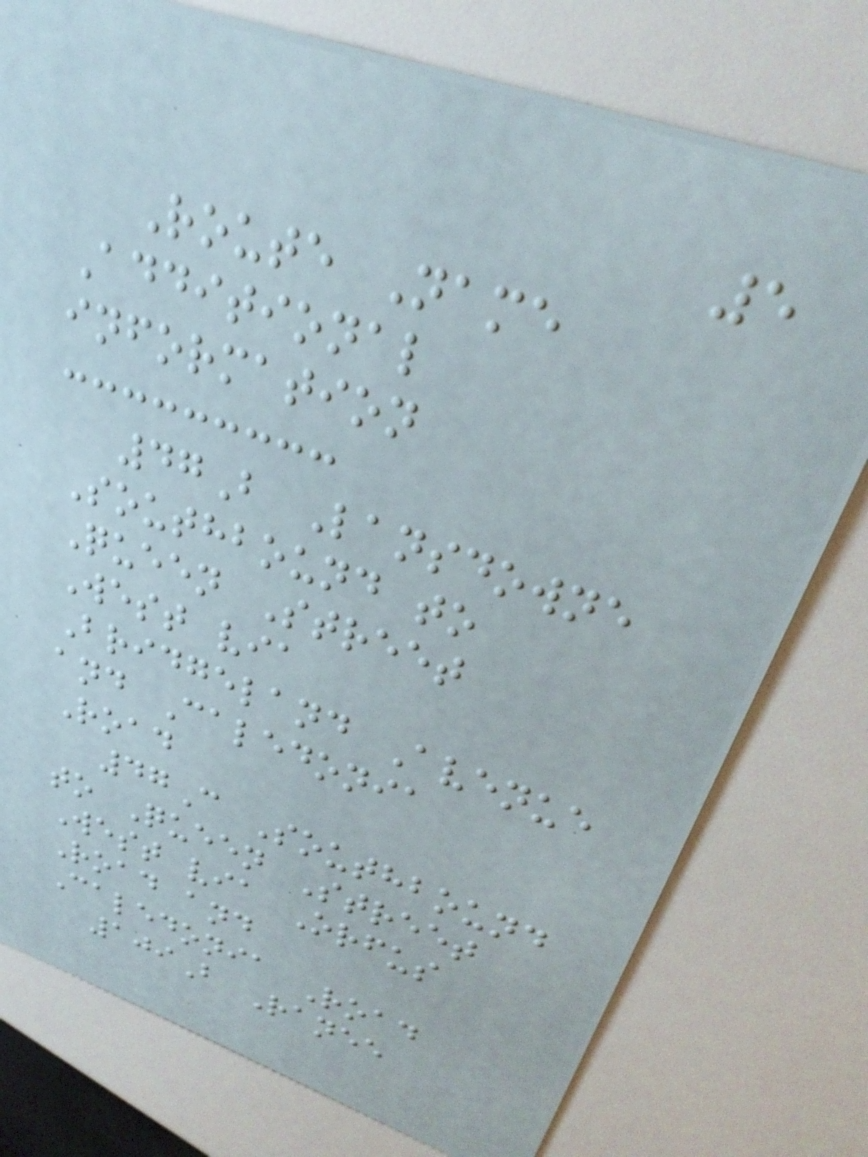5
Route Name
Additional
information
47B Lansdowne
Southbound to
Queen Street
West via
Bridgeland Avenue
and Caledonia
Road
47C Southbound
to Queen Street
West via Orfus
Road and
Caledonia Road
109B Ranee
